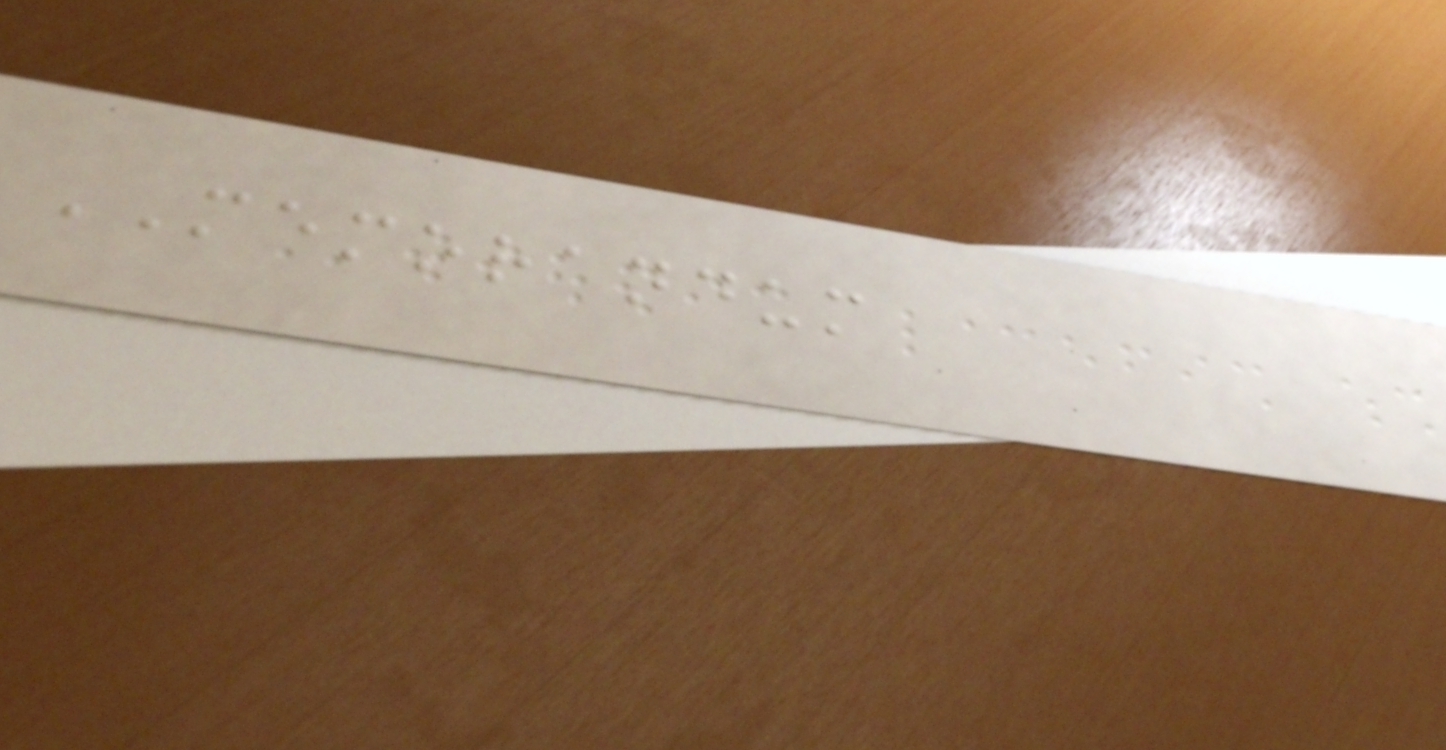MEMORANDUM
